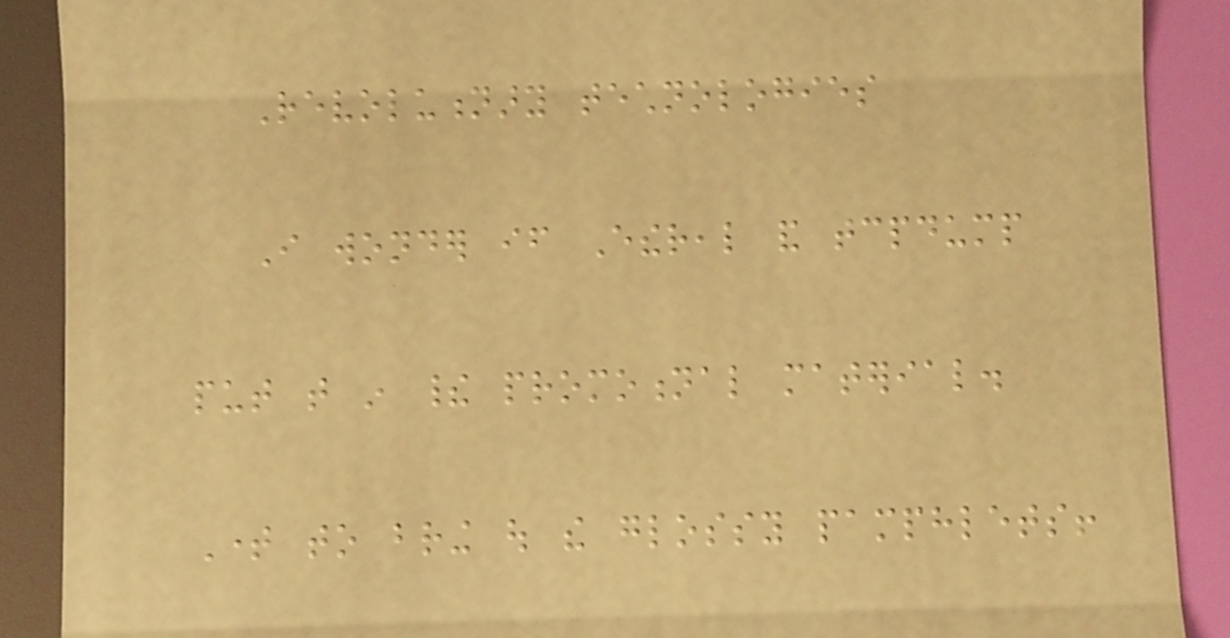Revolutionary technologies
I wonder if Ethereal and tcpdump
put that in their promotional material.
Time to bring out the glossy pamphlets!
